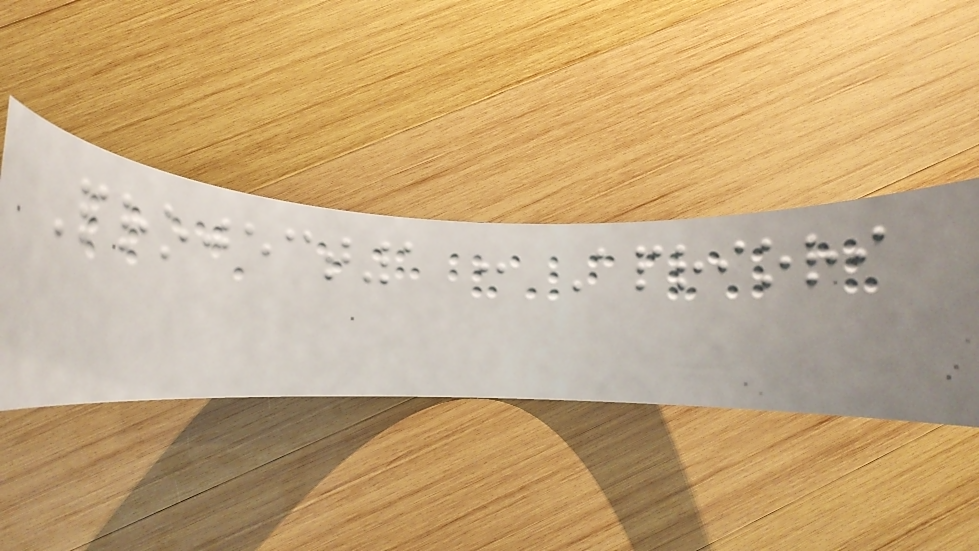Project1 : Apriori
